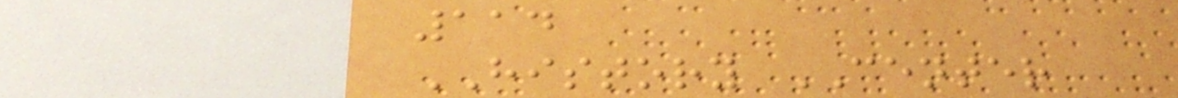114
HISTORY CENTER
